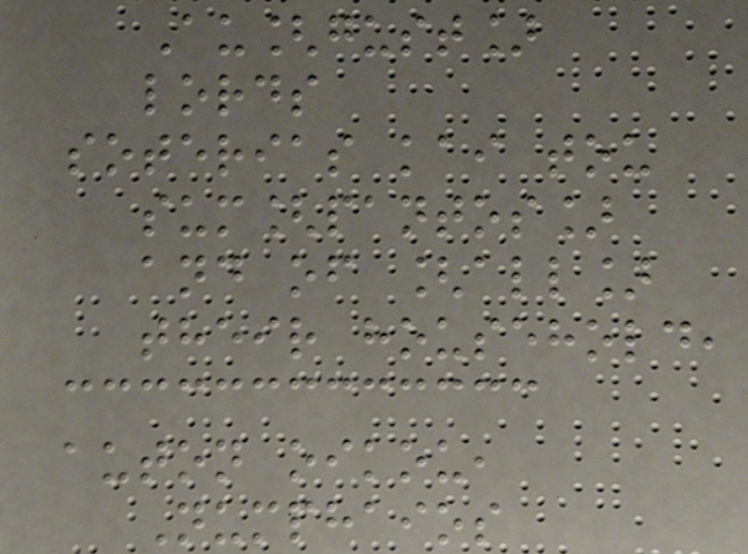Au[gust]
lords
soterias kai tou
sum[pantos]
and of [all]
their household,
auton oikou,
Numphaios
